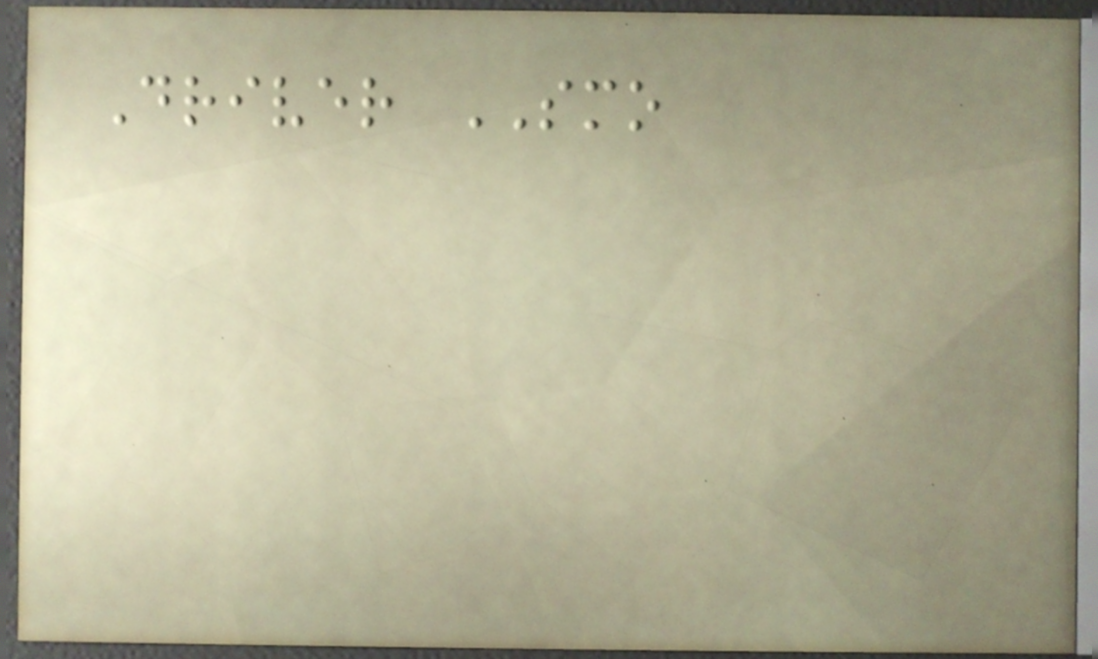Driver SMO
